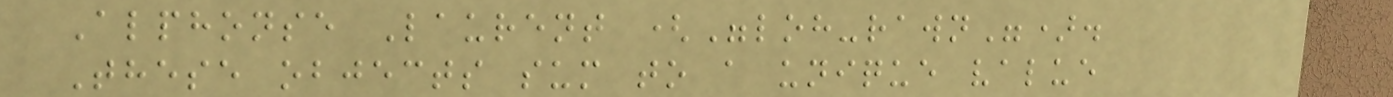Alphonse Laurent ("loh-rawn").
These objects sum to a unique value
